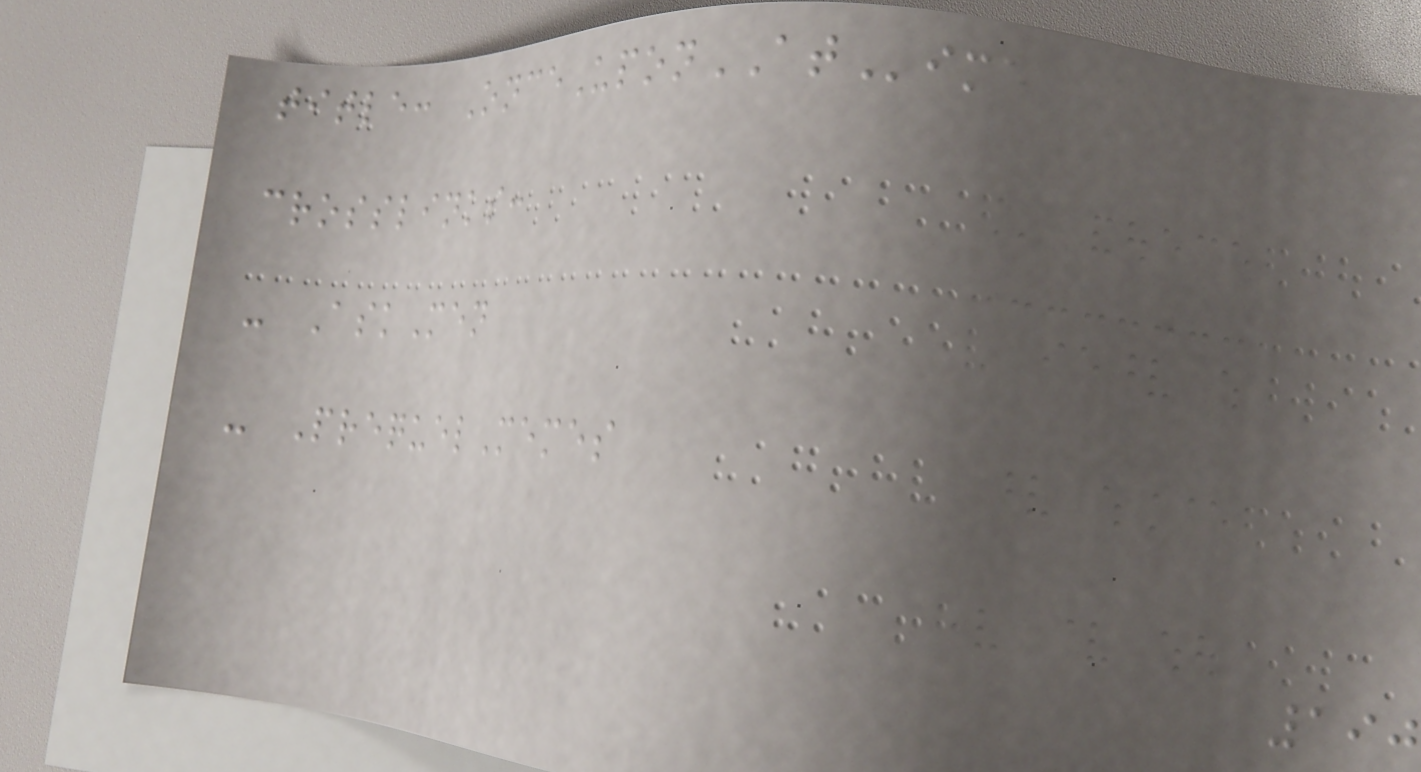title: OnceUponATime
crosslinks:
- AskMen
- PrequelMemes
190
